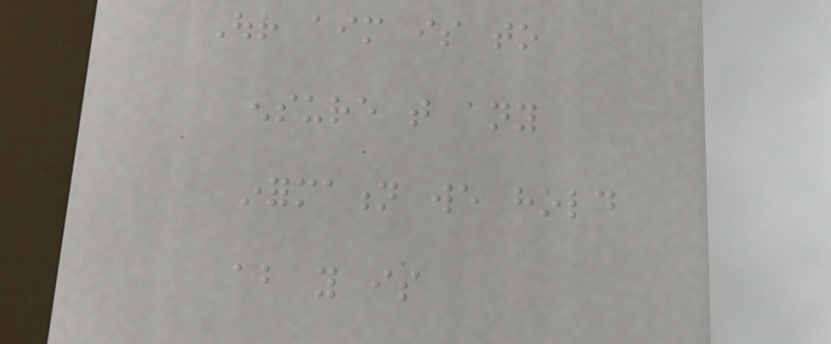Our aim is to
ensure that any
information we hold
about you is
